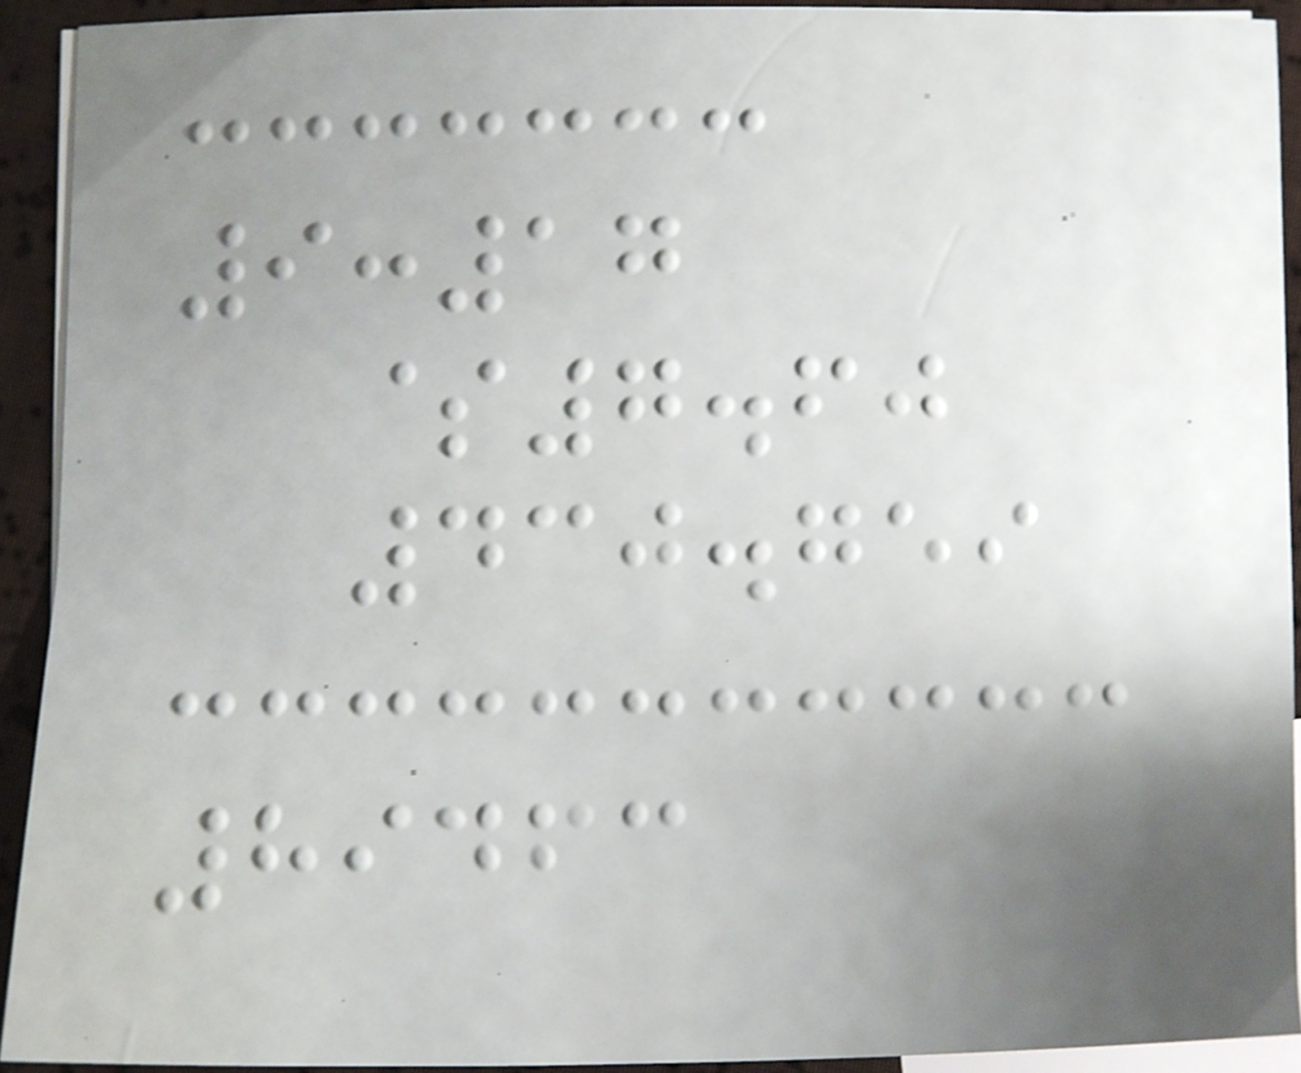9:17
$7.60
430.759
89463
